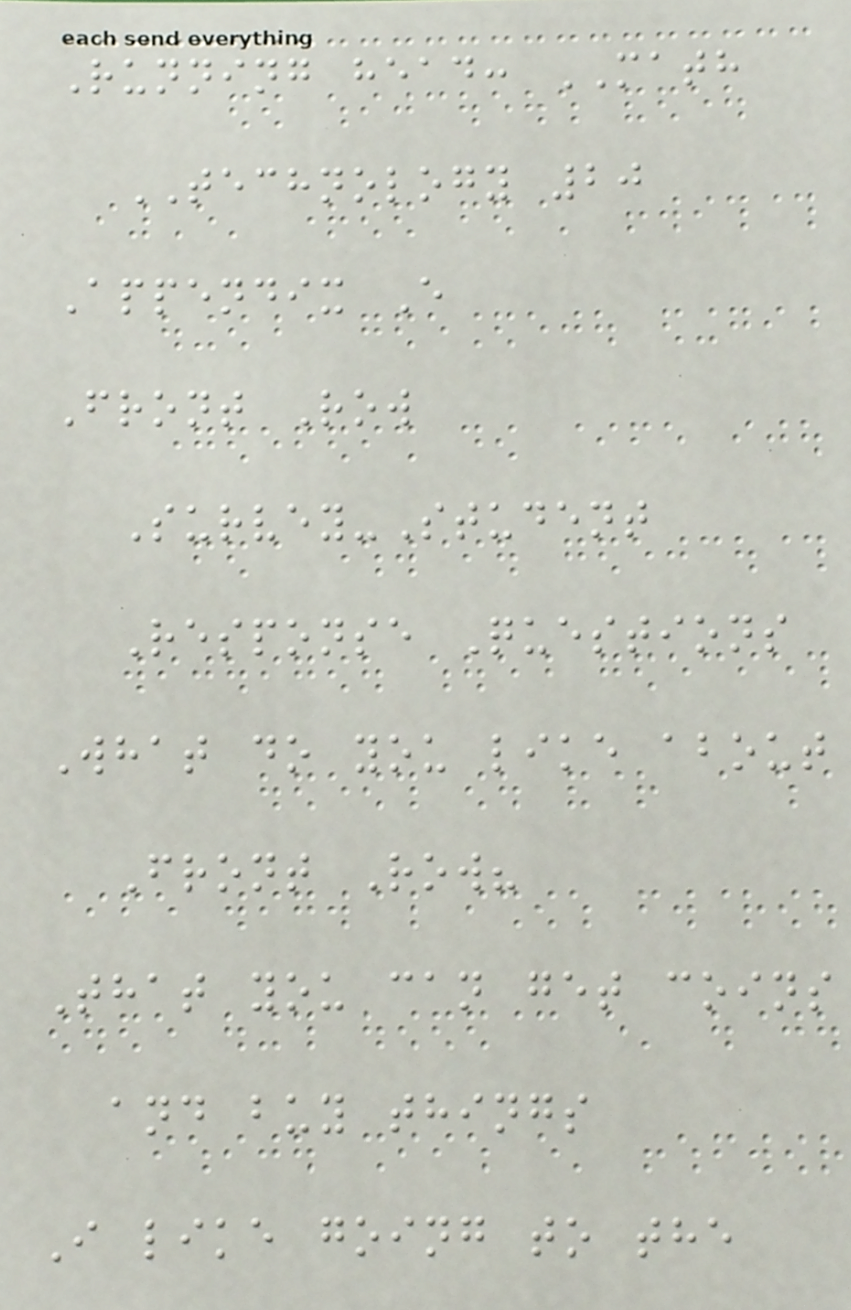Running head: MATH
TECHNOLOGY 20
Appendix E
Front Row
Survey-Student
Response Questions
What do you like about
Front Row?
That you can get coins
and buy things
I like going to the
